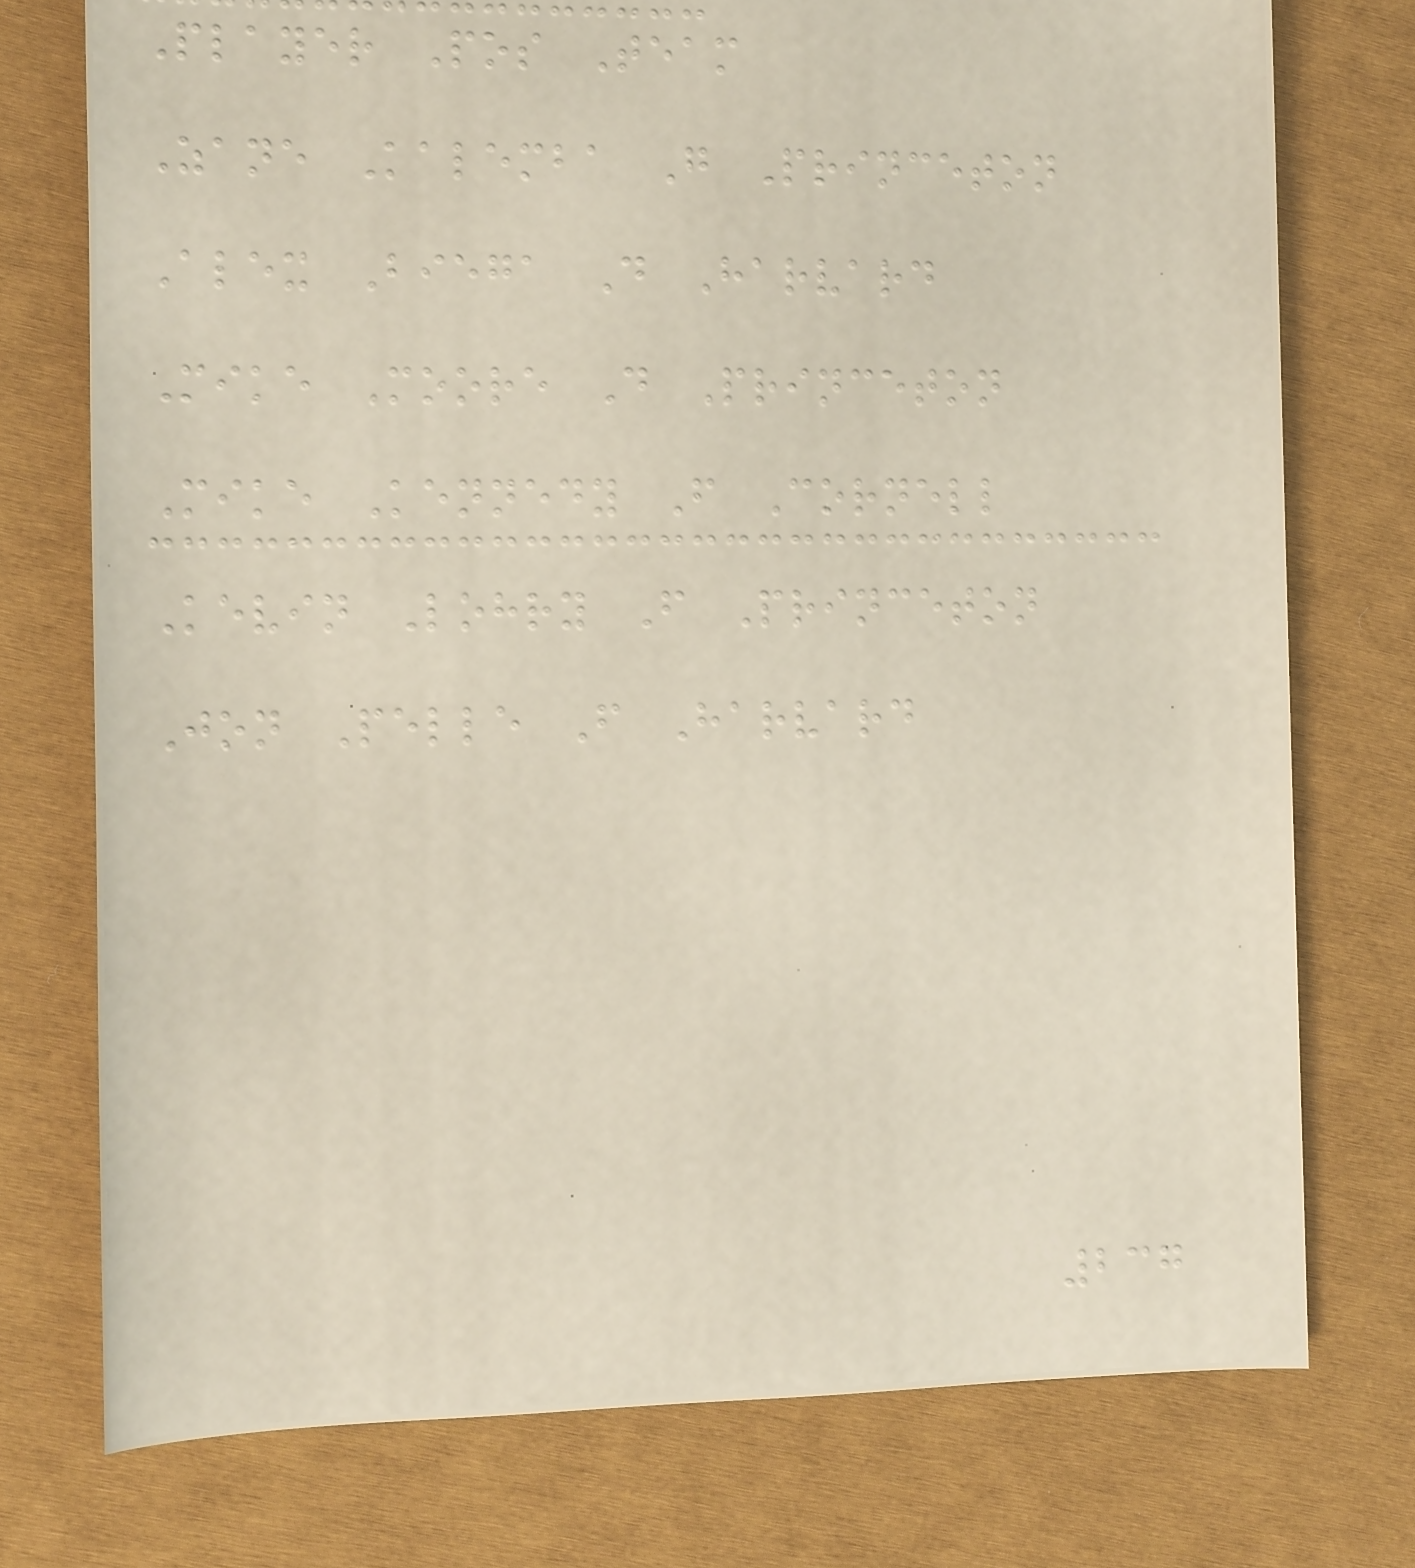Player Pos Team
Zane Kalemba G Princeton
Alex Biega D Harvard
Mike Moore D Princeton
Mike Kennedy F Cornell
Kevin Lohry F Princeton
Jon Pelle F Harvard
237
